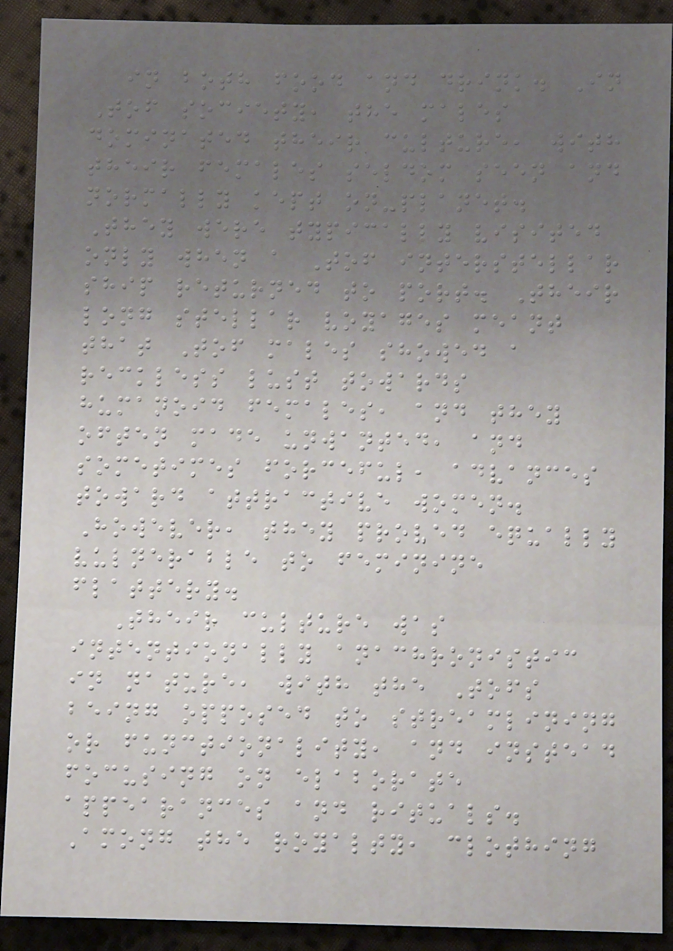in both food and drink. In
Tof society, the males
dominated their culture, with
their females seldom seen and
normally kept on-planet.
They were typically visited
only when a Tof interstellar
ship returned to port. Their
long stellar voyages meant
that Tof males showed a
reckless lust towards
humanoid females, and they
often made unwanted, and
sometimes forceful, advances
toward attractive women.
However, they proved equally
vulnerable to feminine
flattery.
Their culture was
intentionally anachronistic
in nature, with the Tofs
being opposed to streamlining
or functionality, and instead
focusing on elaborate
appearances and rituals.
Among the royalty, clothing
